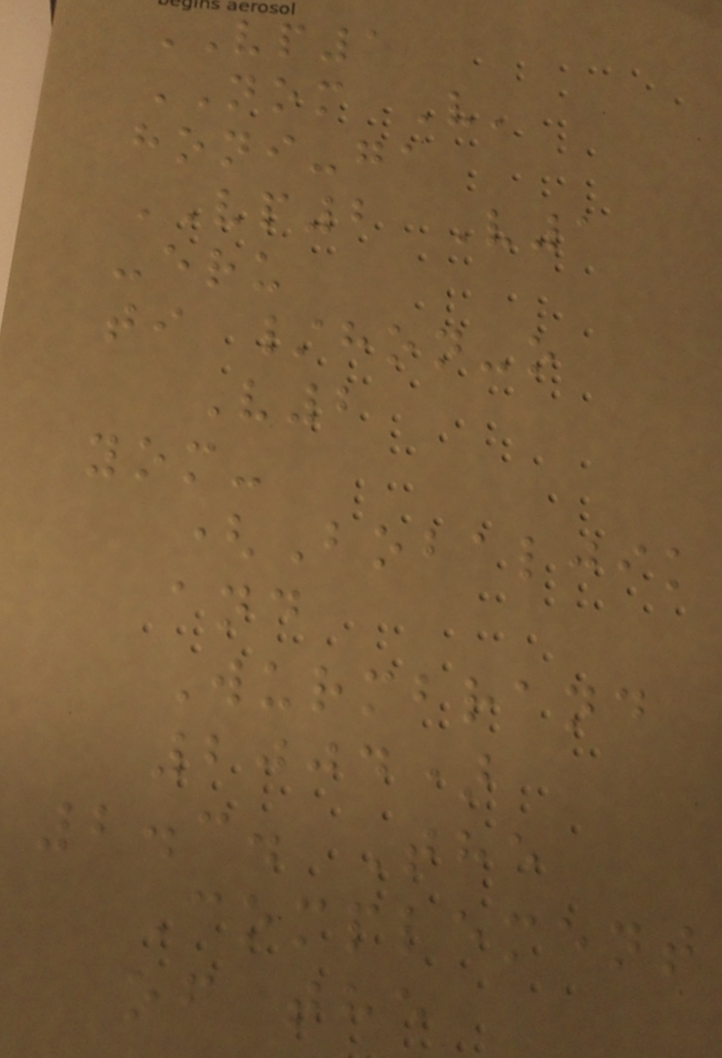VP1
NOM V'
honi-ga
VP2 V1
-eru
ti /hon-o
V2
yom-
(Bobaljik
and
Wurmbrand
2004)
2.3. The
Complement
of the
